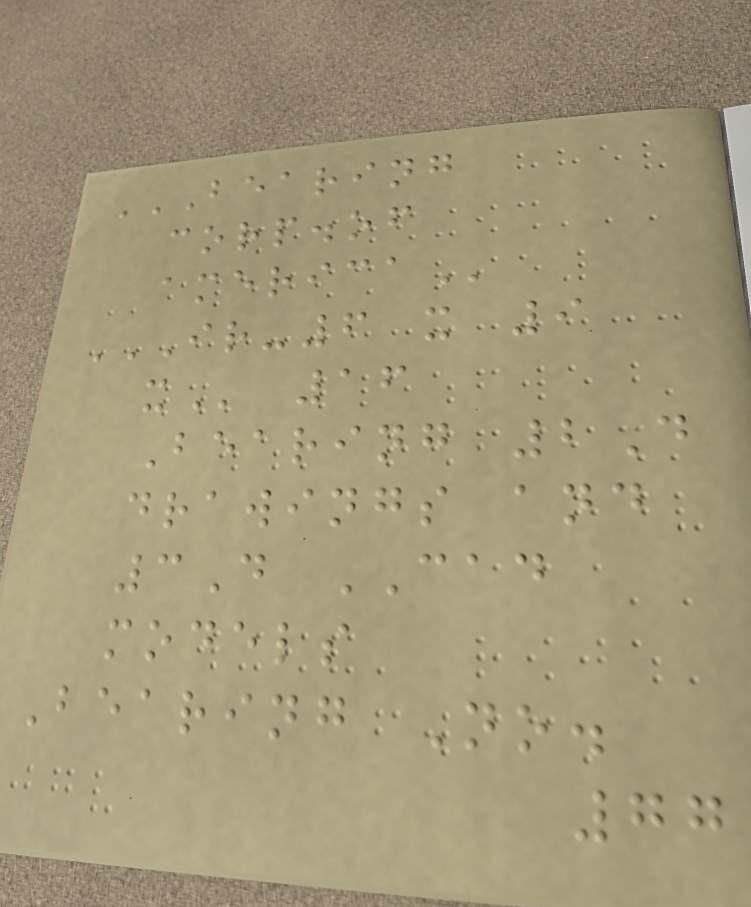BEARING
CORP.OF
AMERICA
IR-6 X 9
X 16
Bearing 2D
drawings and
3D CAD
models
Bearing No.
77
